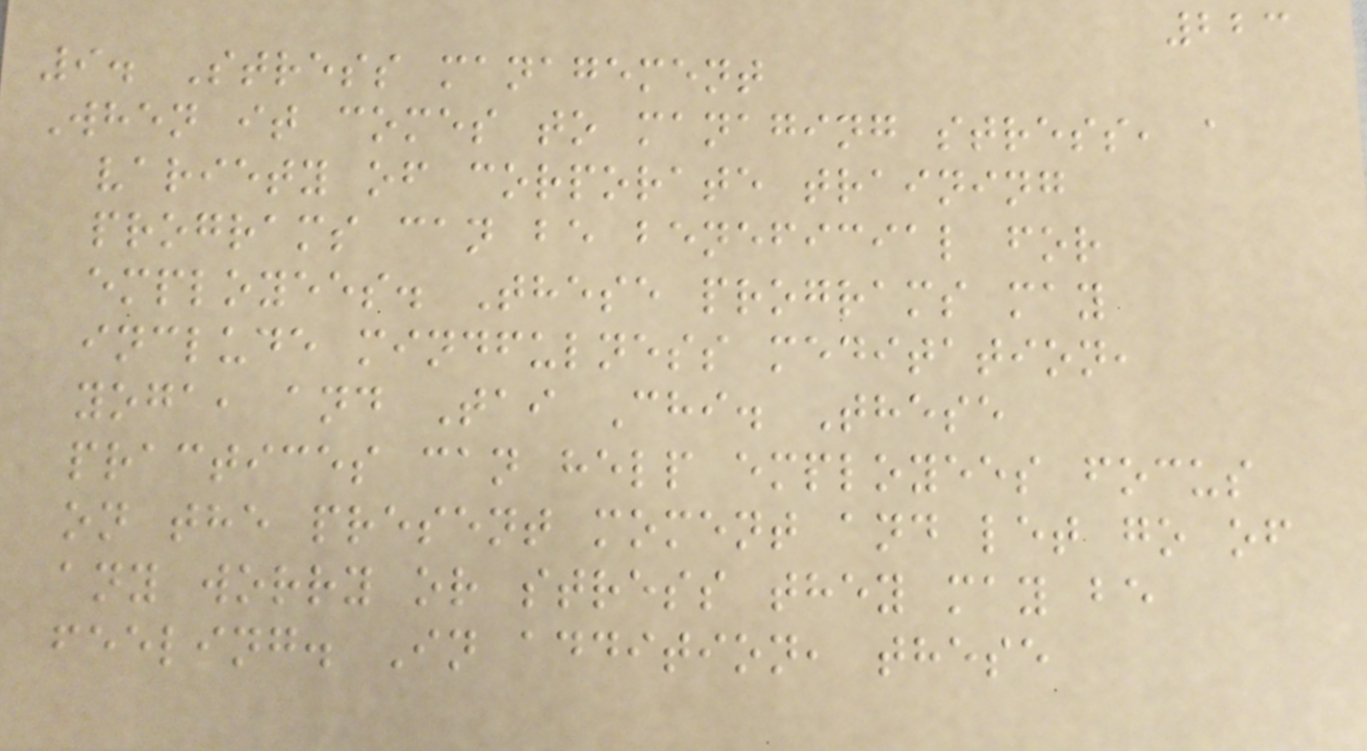223
9. Stress management
When it comes to managing stress, a
variety of corporate training
programs can be beneficial for
employees. These programs may
include mindfulness meditation,
yoga, and Tai Chi. These
practices can help employees focus
on the present moment and let go of
any worry or stress they may be
feeling. In addition, these
